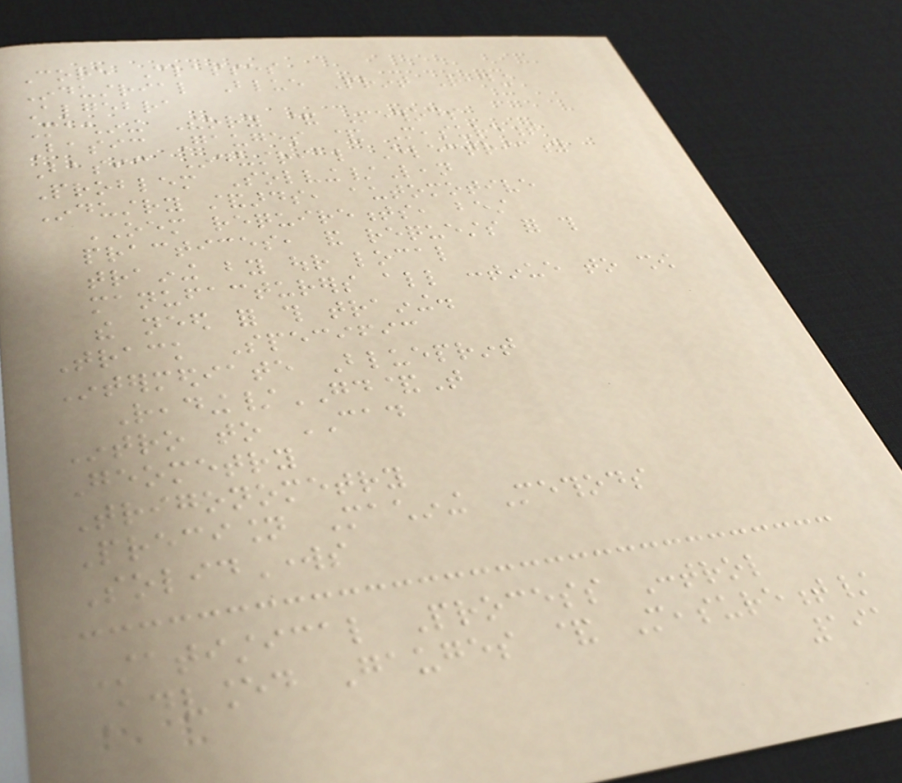Core Classes
Industrial Blue Print Reading
Algebra
Machining Theory & Methods
Basic Gauges & Measurement
Basic Industrial Electricity
Problem Solving/Lean
Industry standards, automotive
OEM requirements, best
practices, and requests for this
training by our local
manufacturers all continue to show
the need for this training.
Track Specific
Intermediate Blueprint
Reading/GD&T
Intro to CAD
Geometry
Trigonometry
Precision Machining Methods
SolidWorks
Statistical Process Control
Advanced Gauges & Measurement/
191
